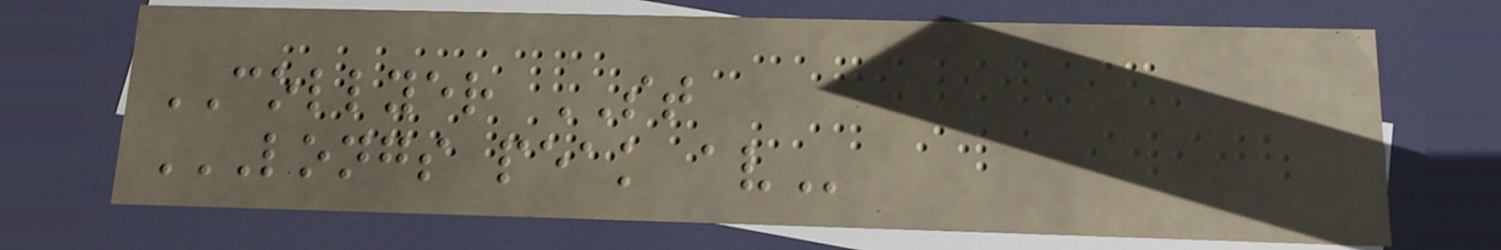COLLYER ST
LONGS PEAK AV
